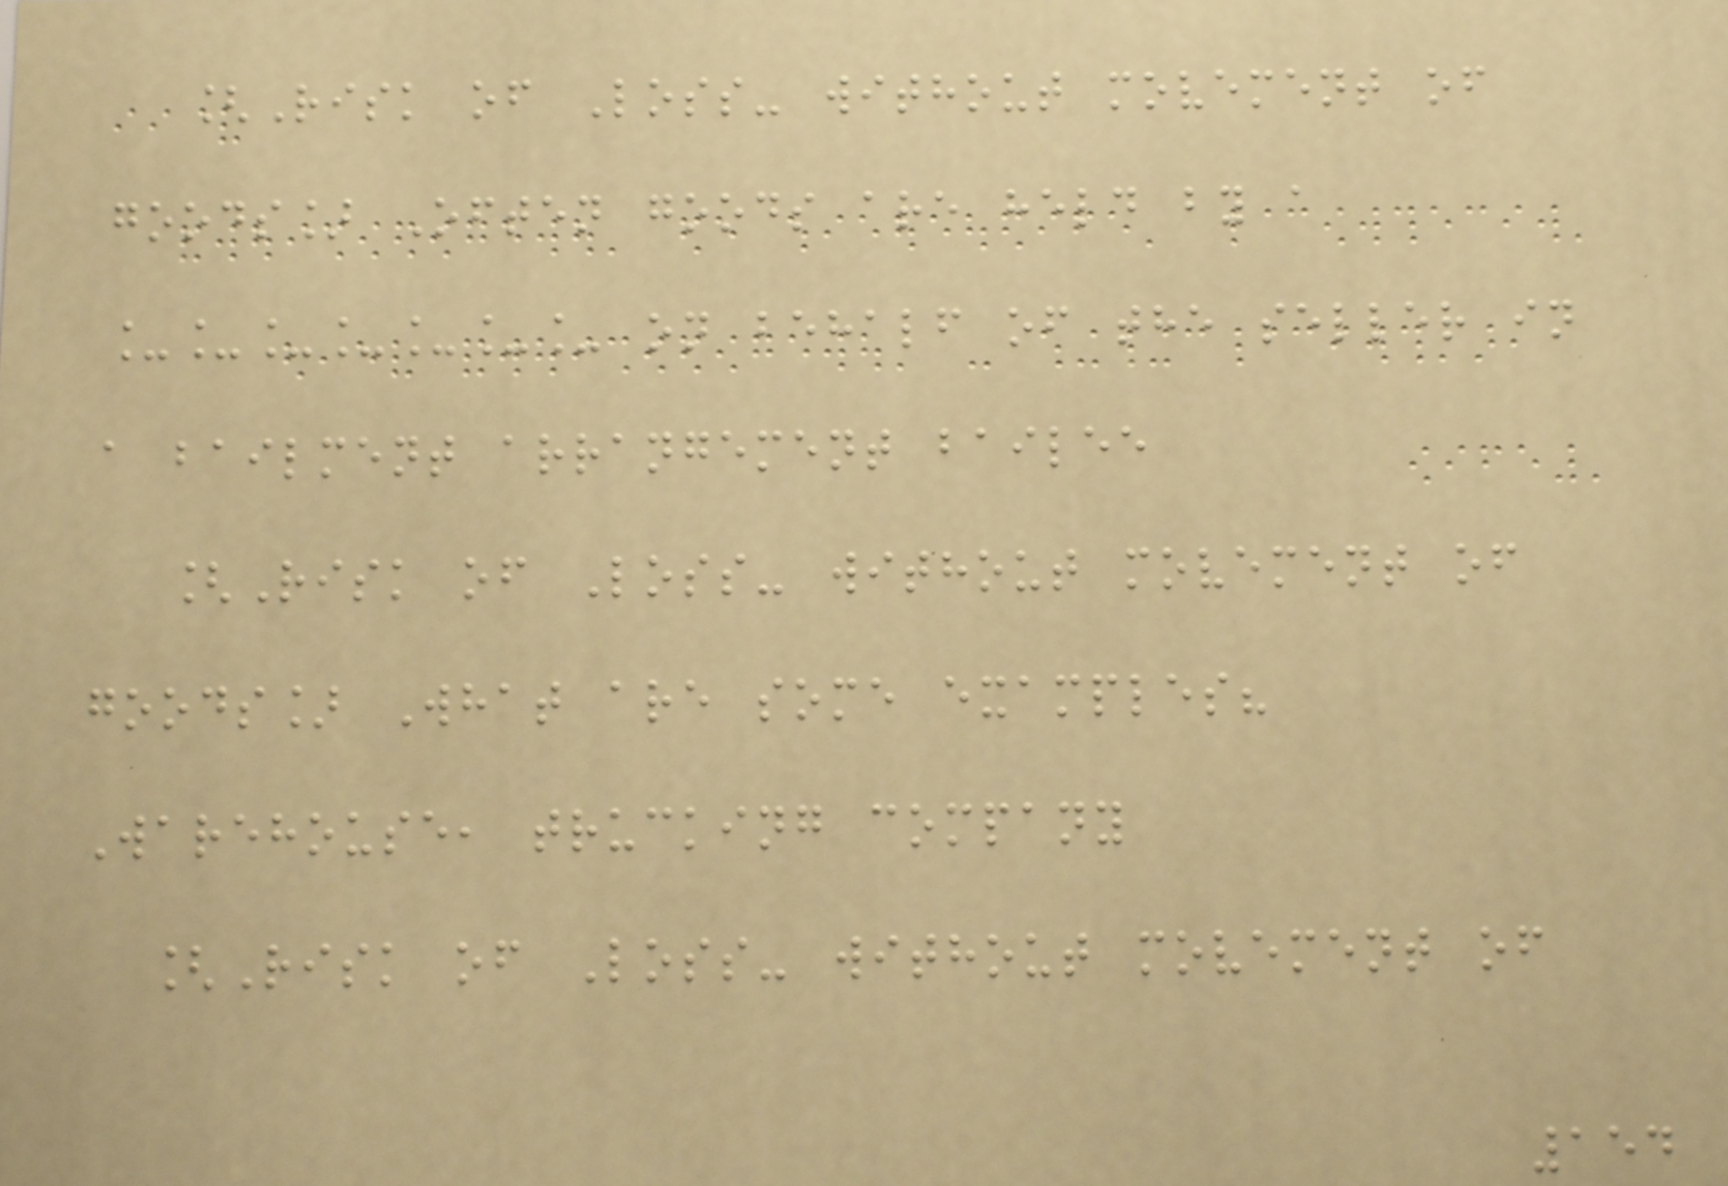[Risk of Loss- without movement of
goods] Often goods are held by a
_______ on behalf of the seller in
a bailment arrangement bailee
[Risk of Loss- without movement of
goods] What are some examples?
Warehouse, trucking company
[Risk of Loss- without movement of
154
